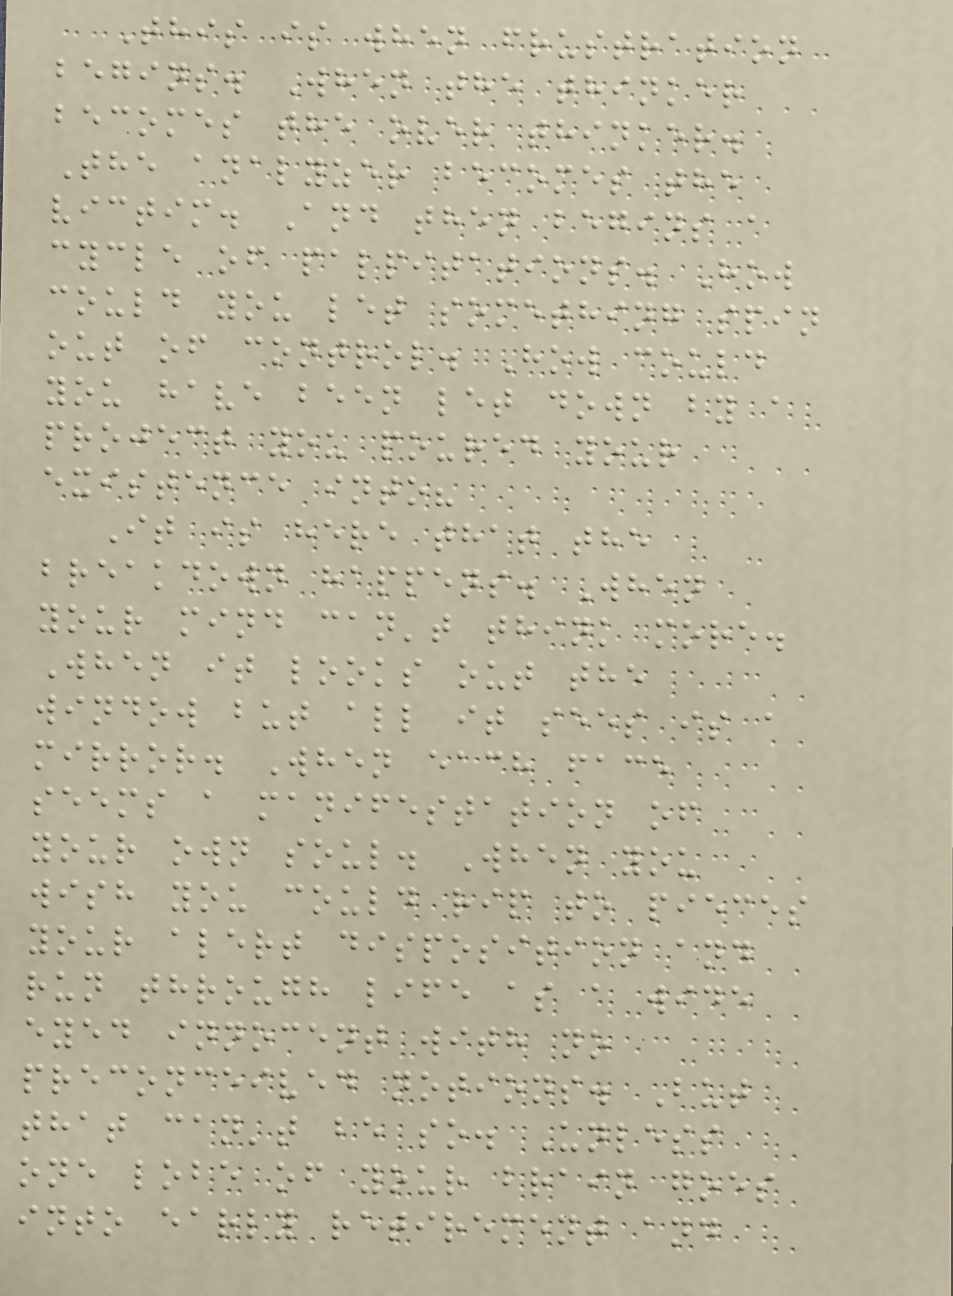This is when frustration
begins. When the thinker
becomes the over thinker.
The analyzer becomes the
victim. And then begins a
cycle of palpitations. How
could you let something spin
out of control. How could
you have been let down by a
project you poured your
existence into?
It is here that the
breakdown happens. When
your mind can't think more.
When it looks out the
window but all it sees is a
mirror. When each face
seems a manifestation of
your own soul. When you
wish you could rip to pieces
your alert disposition and
run through life as a wide
eyed innocent with no
preconceived notions. But
that can't be so. Unless
one lobe of your brain goes
into early retirement and
